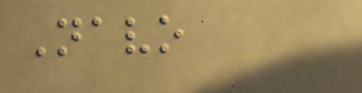Navo
